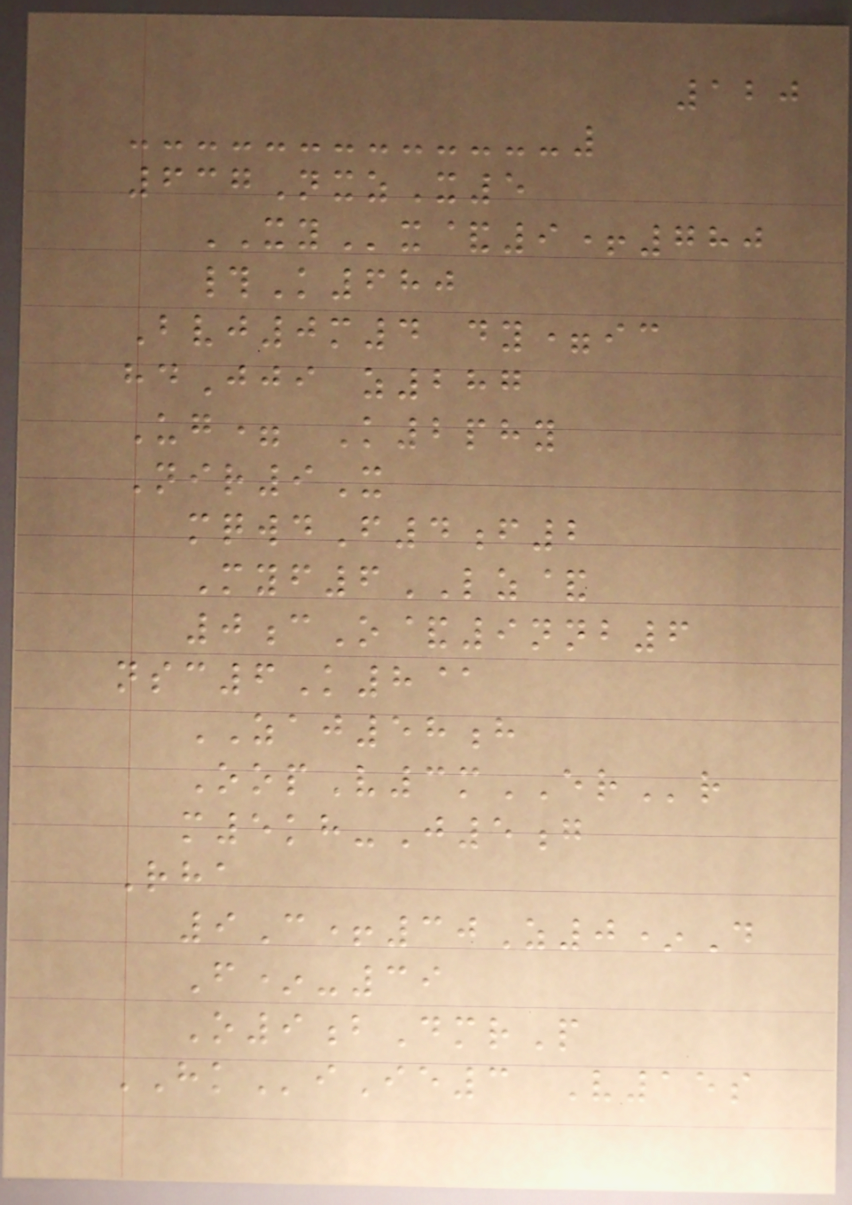120
637NxzX5
XYx&9+780
#K680
Bvj0m4 dy=ic
hdJji z287
Ug= K2phy
Nir9X
mqwdF4f2
Myf6LZ&
0cO&9nnb6
nsc6K8@
ZAJ58h
OopV3mERr
m5kh-J5g
Rha
9C+30Z0*D
F*-39
O9bDmrP
HKiIe3 V15s
